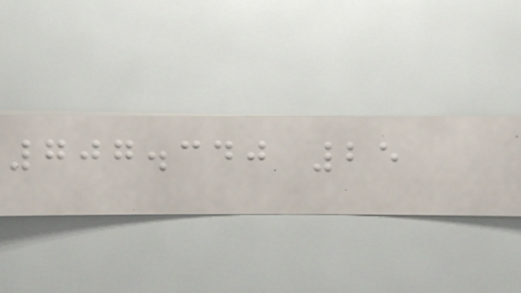707.340 25
